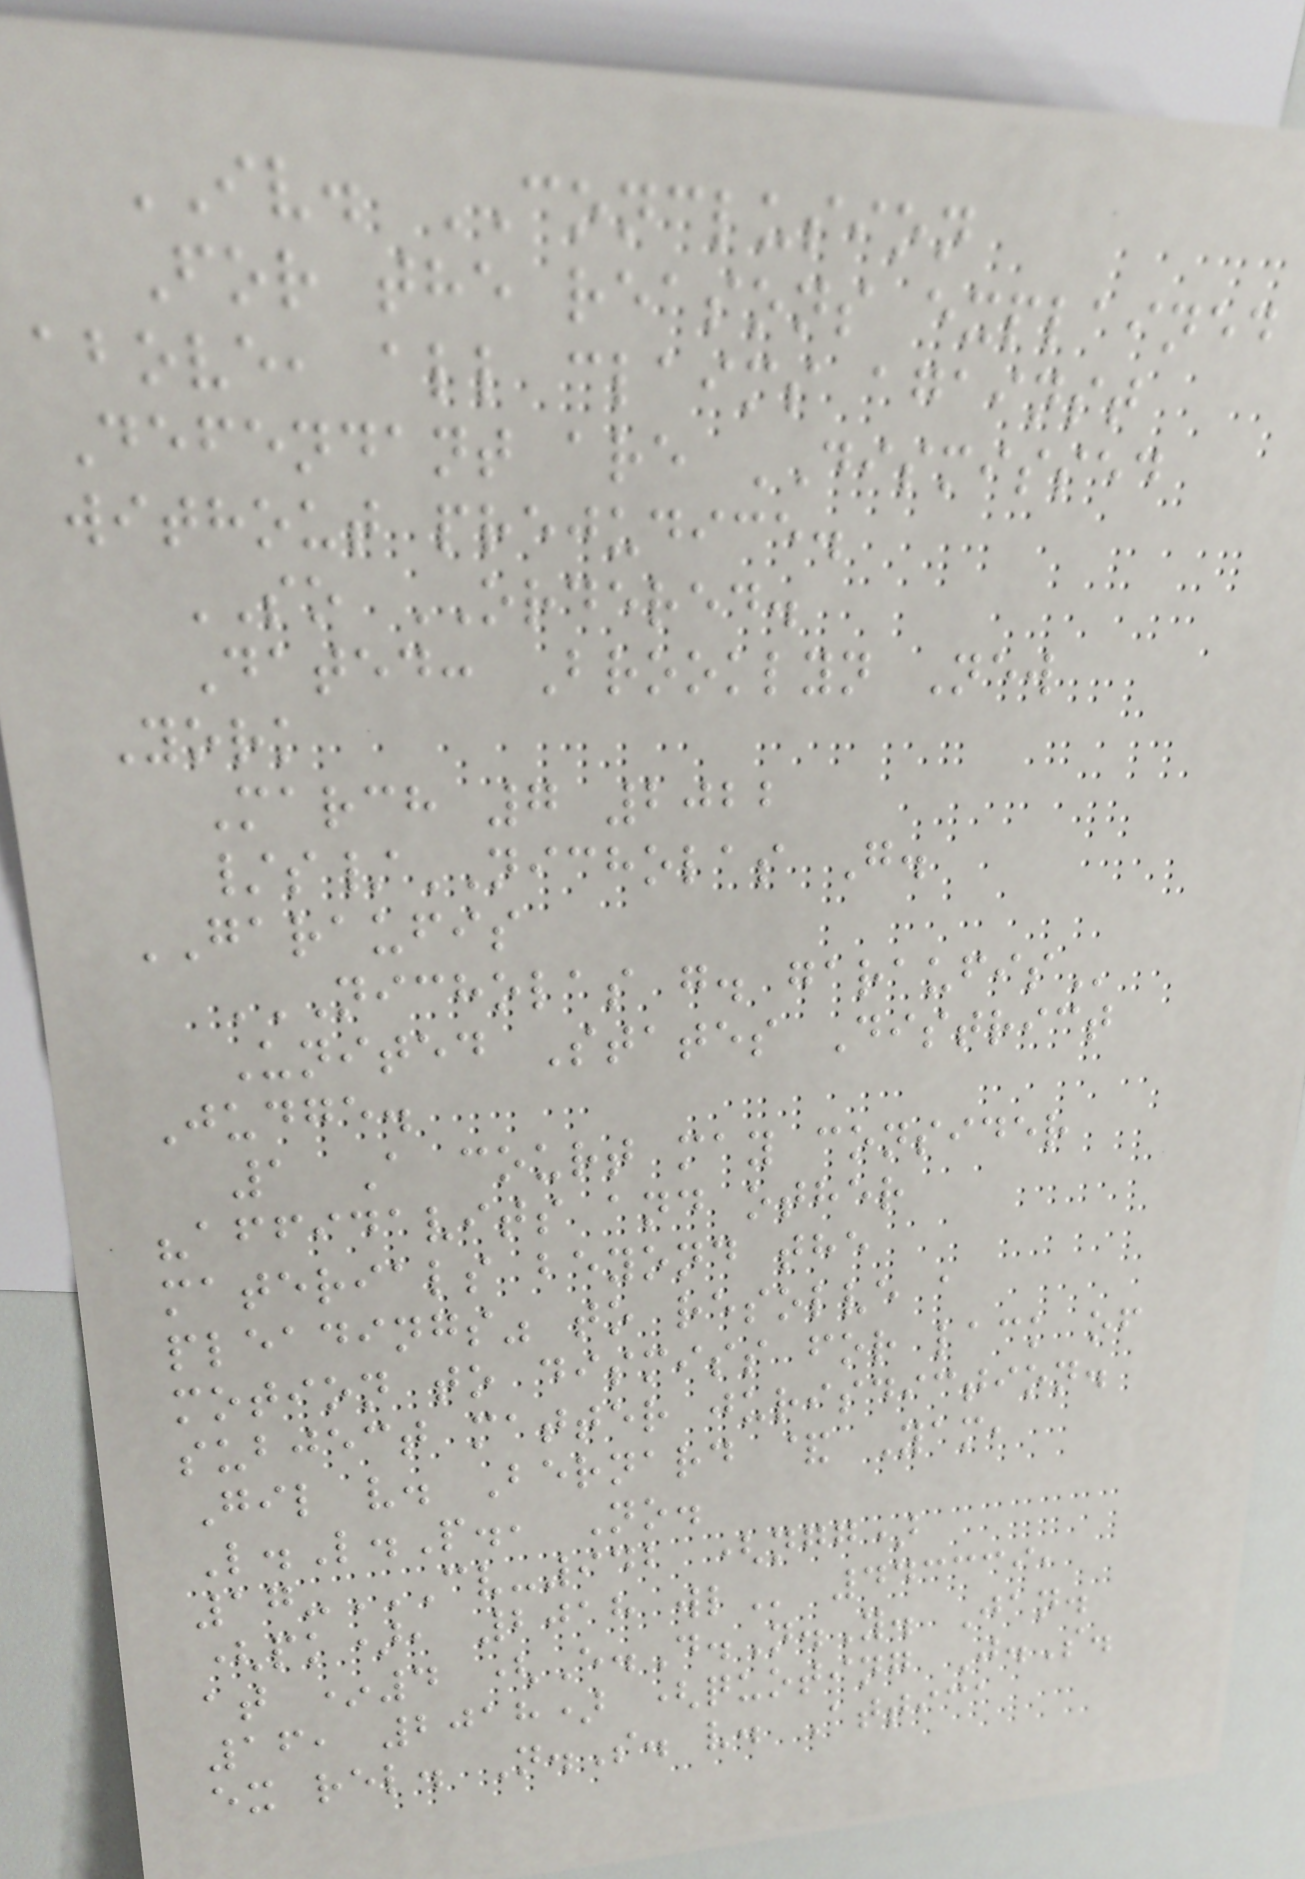IV. CONCLUSION
For the reasons explained
above, all claims against
Defendant are DISMISSED
without prejudice.
SO ORDERED.
Dated: Brooklyn New
York
March 7 2022
/s/NICHOLAS G.
GARAUFIS
NICHOLAS G. GARAUFIS
United States District
Judge.
1 A court may consider
"affidavits and other
materials beyond the
pleadings" to resolve a
motion to dismiss for lack of
subject matter jurisdiction.
Gil v. Bernard & Yam,
L.L.P., No.
17-CV-942 (NGG)
(PK), 2018 WL 443339,
at *4 (E.D.N.Y. Jan.
16, 2018) (quoting J.S.
ex rel. N.S. v. Attica
